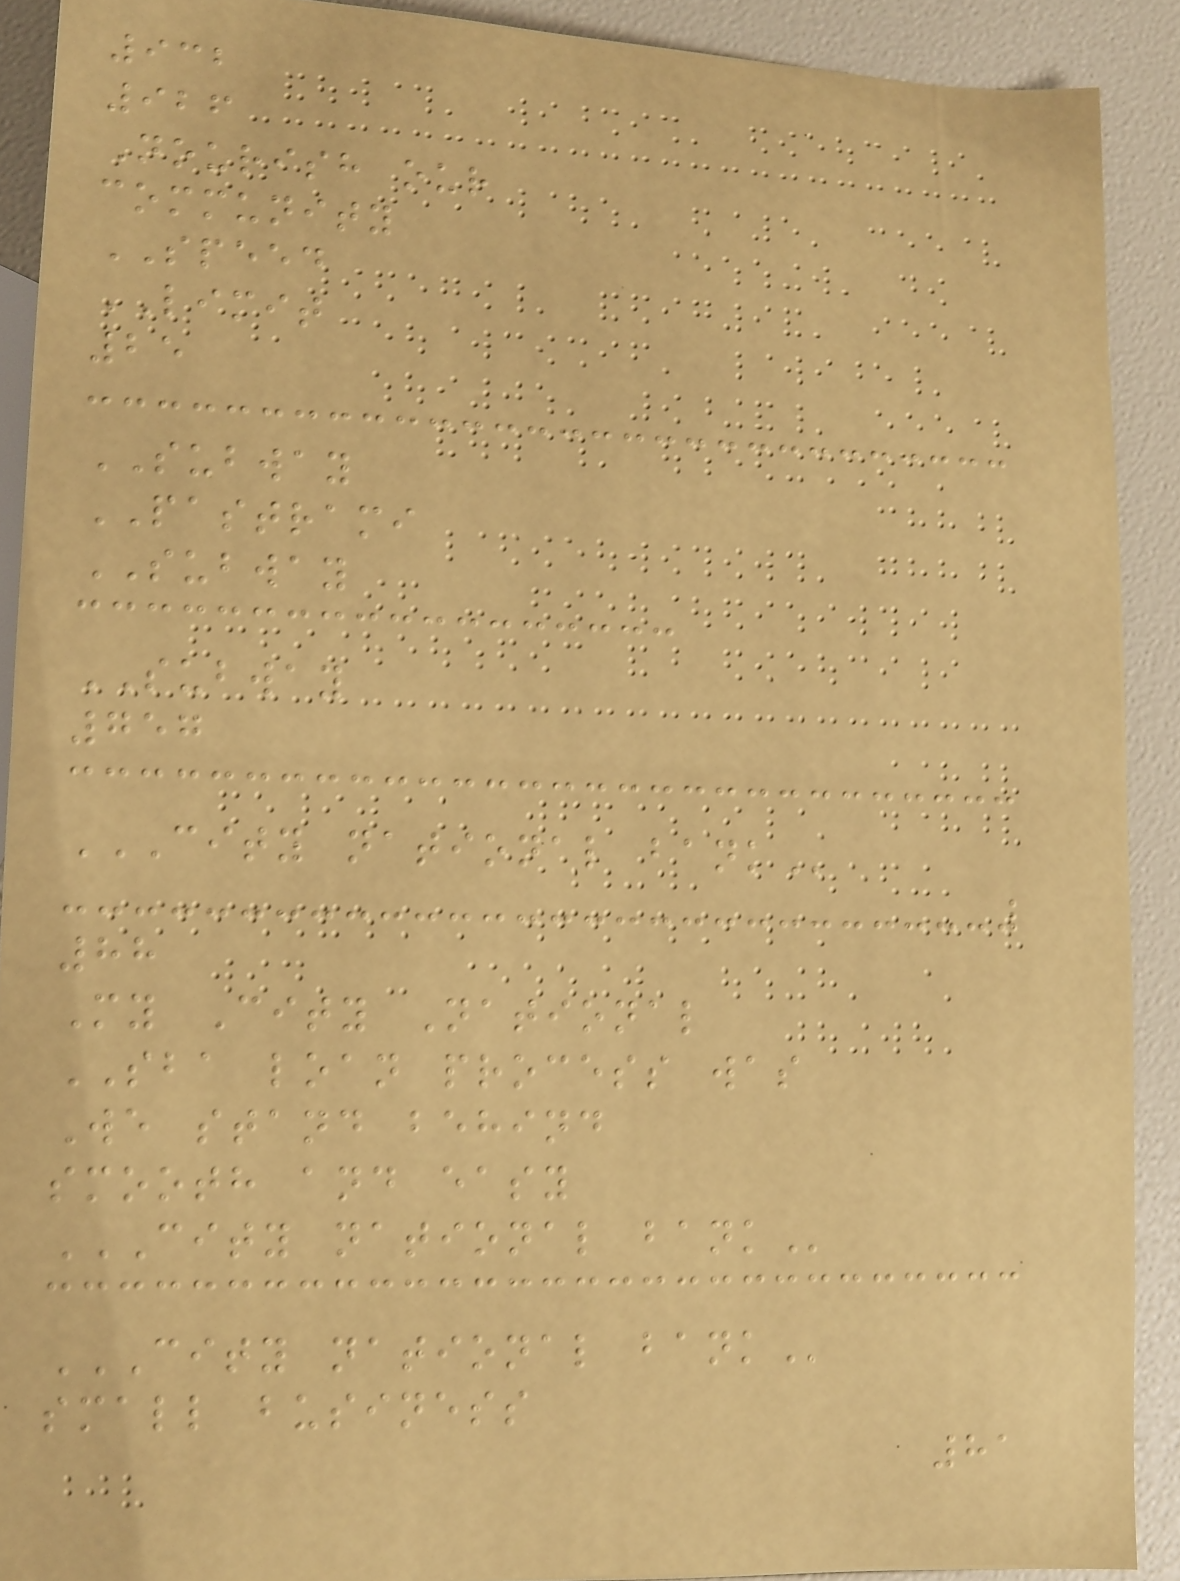932
926
Nourish our
community
SPEED
LIMIT
25
SUBWAY
PASTRAMI
SUBWAY
SUBWAY
757
CITY NATIONAL BANK
88
My City National
SBA loan process was
We stand behind
smooth and easy
CITY NATIONAL BANK
CITY NATIONAL BANK
small business
81
